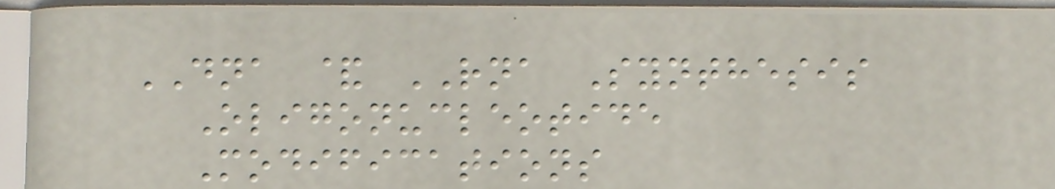DNA & RNA Synthesis
Oligonucleotide
Modifications
